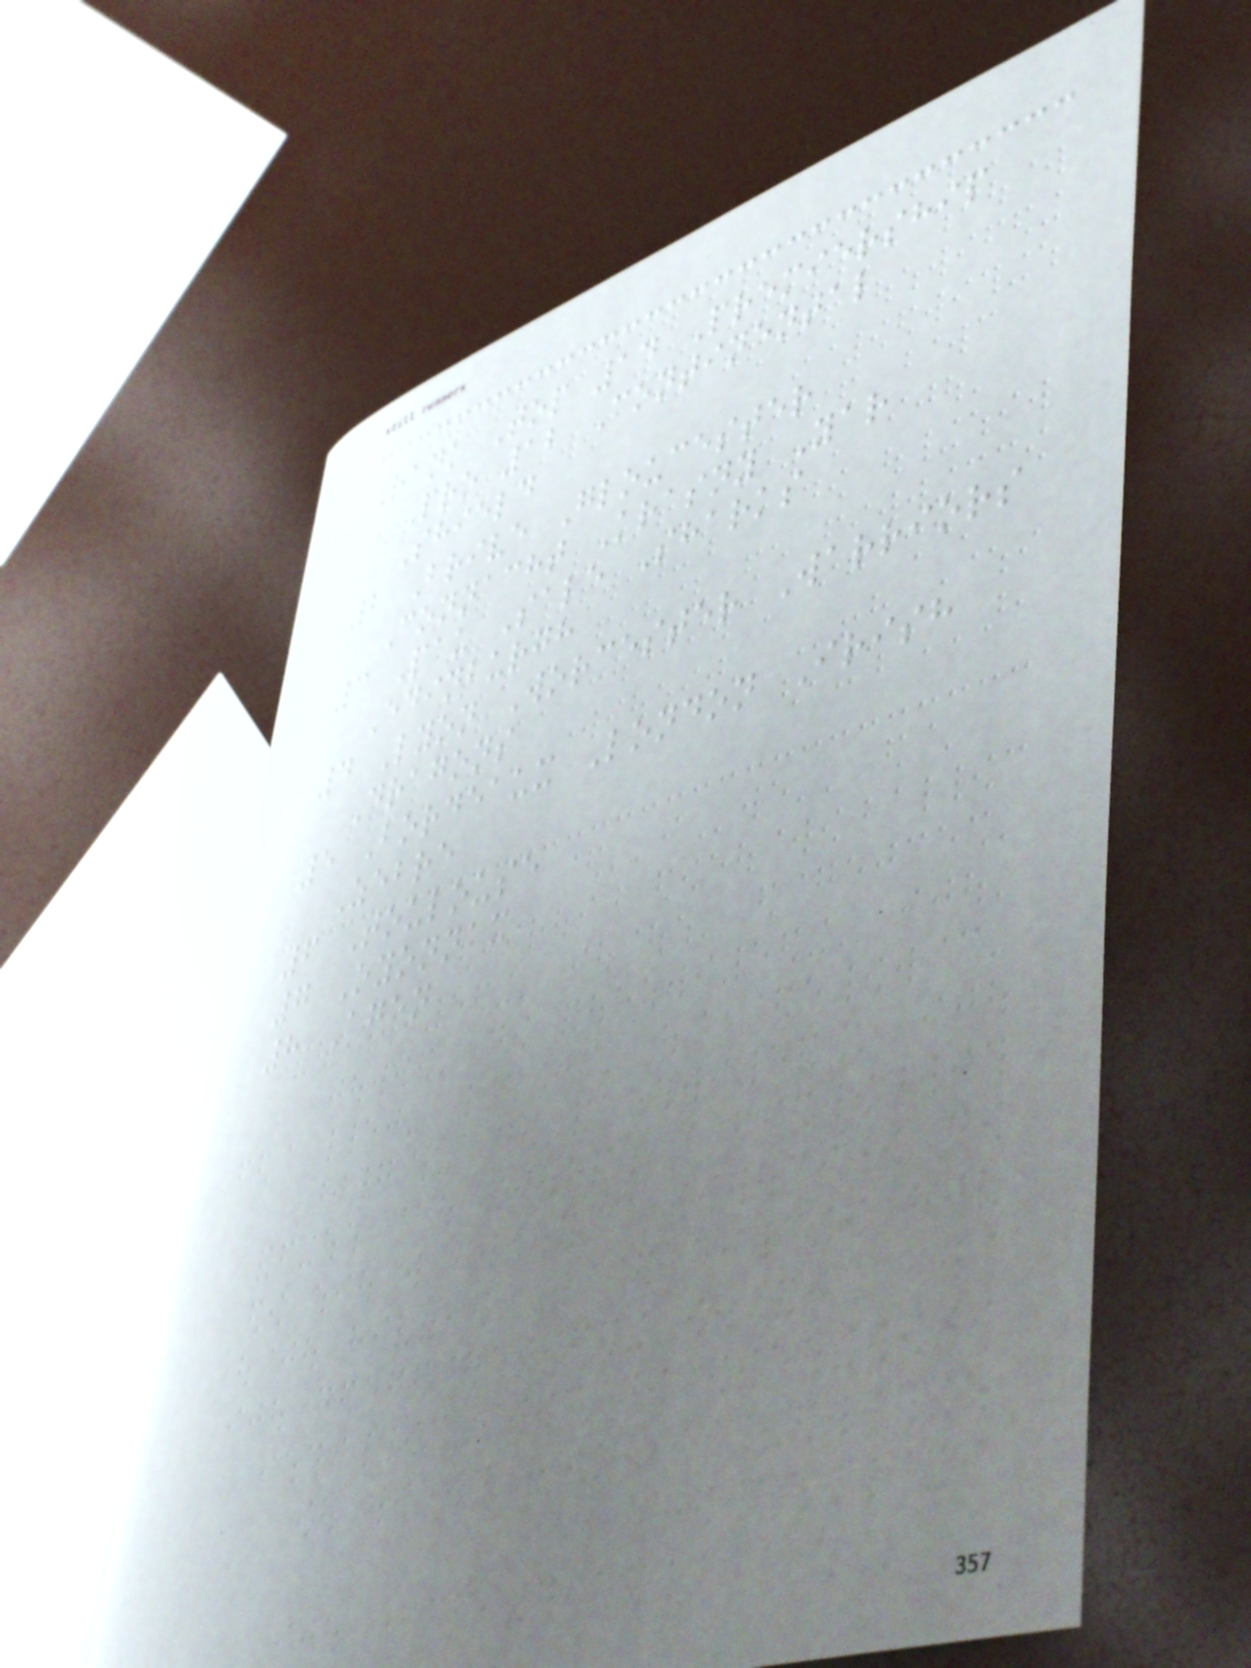Rank Top 14 Premiership
Pro 12 Continental
Shield
2 Brive Gloucester
Connacht Krasny Yar
3 Pau Sale Sharks
Edinburgh
4 Lyon Worcester Warriors
Dragons
5 Bordeaux London Irish
Zebre
6 Toulouse
7 Oyonnax
8 Agen
